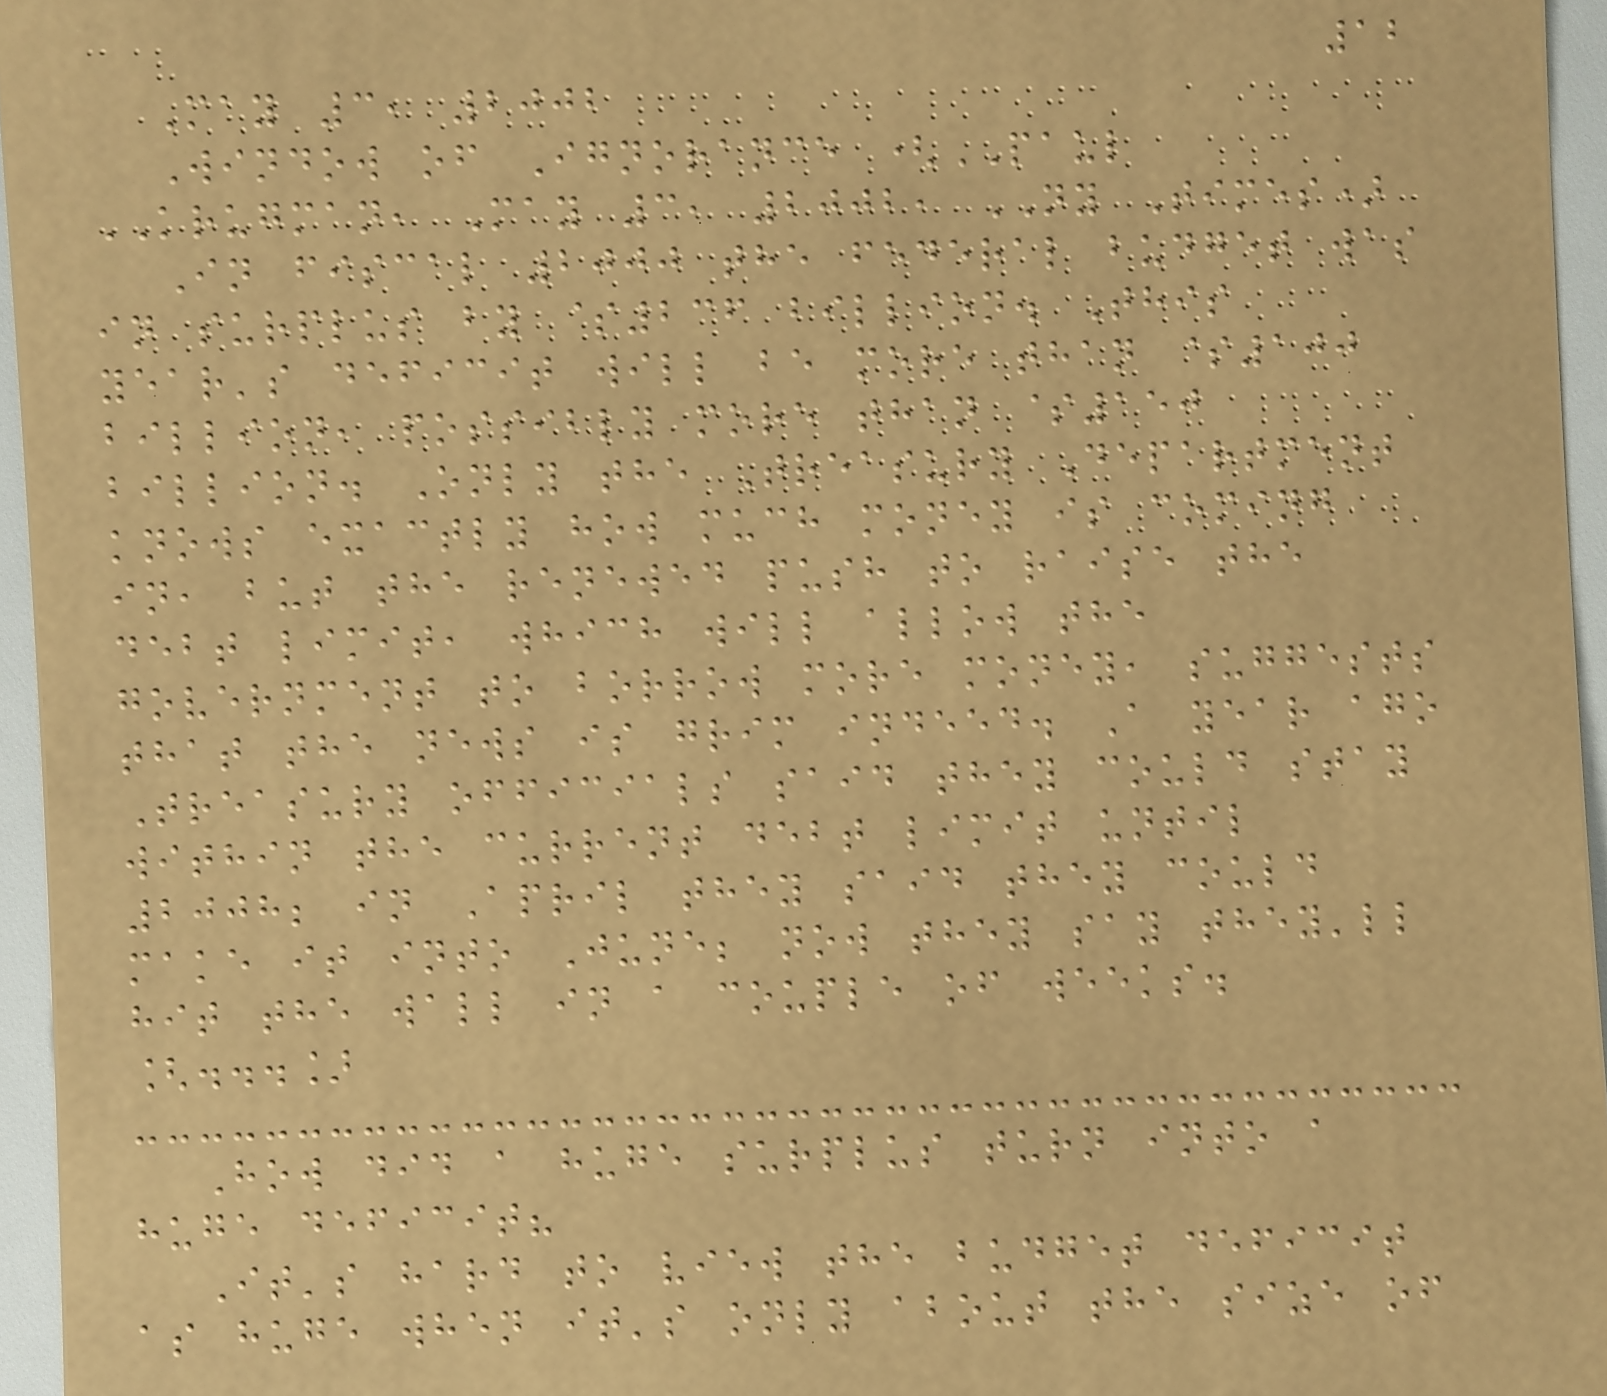12
May 3, 2002
Window of Ignorance (PAUL
KRUGMAN, May 3, 2002, NY Times)
In fiscal 2000 the federal budget was
in surplus by $236 billion. This
year's deficit will be more than $100
billion, possibly more than $150
billion. Only the Treasury Department
knows exactly how much money is coming
in, but the renewed push to raise the
debt limit, which will allow the
government to borrow more money, suggests
that the news is grim indeed. A year ago
Treasury officials said they could stay
within the current debt limit until
2008; in April they said they could
make it into June; now they say they'll
hit the wall in a couple of weeks.
[...]
How did a huge surplus turn into a
huge deficit?
It's hard to view the budget deficit
as huge when it's only about the size of
